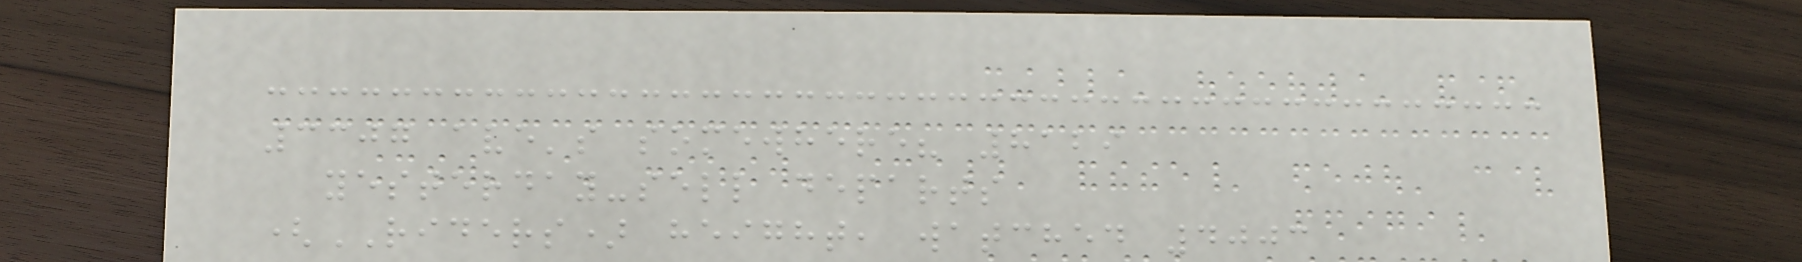3307 ave's somewhere? 8129
yesterday-sell departs
(RIDERS) height, watched 4003
